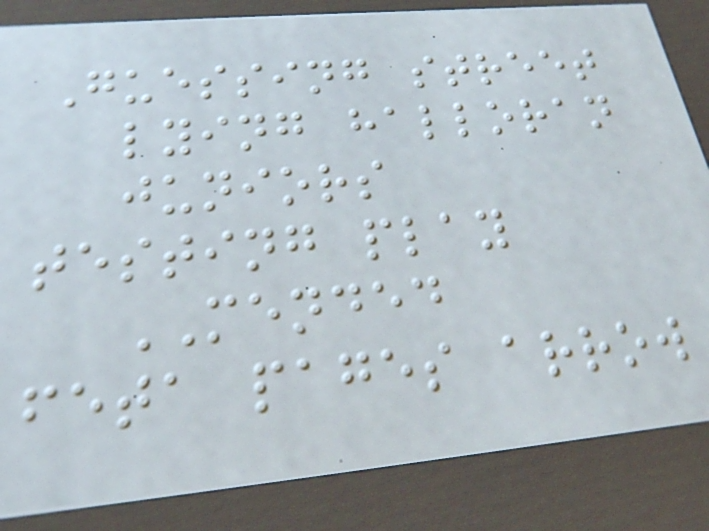Guessing street
lying halloran
juniors
testing play
MENDED
feta pages arrow
